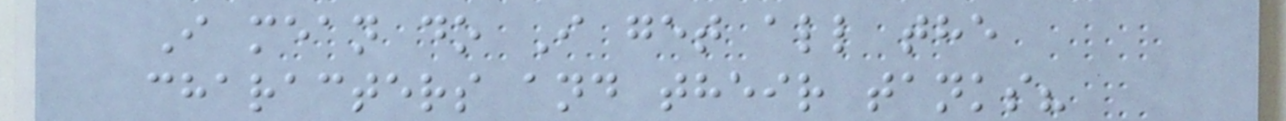I mean do I get all the
characters and their tanks?
